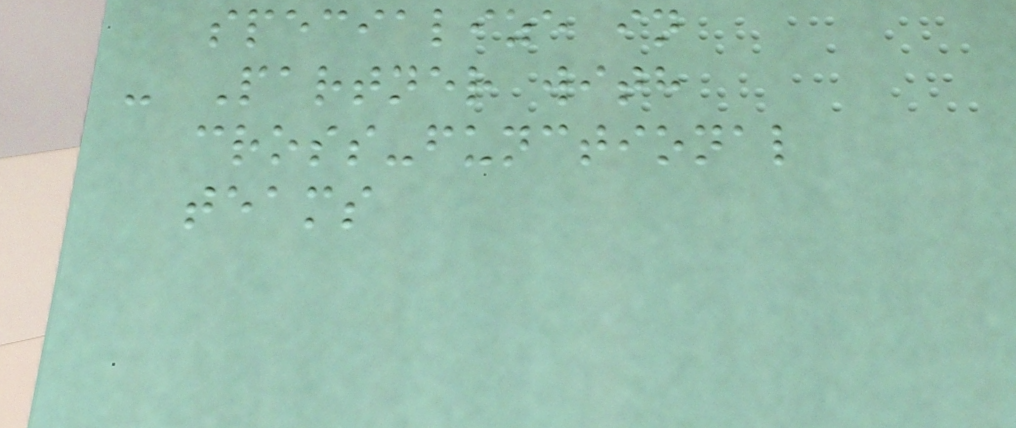specialize in
- Partner with
cross-functional
teams
